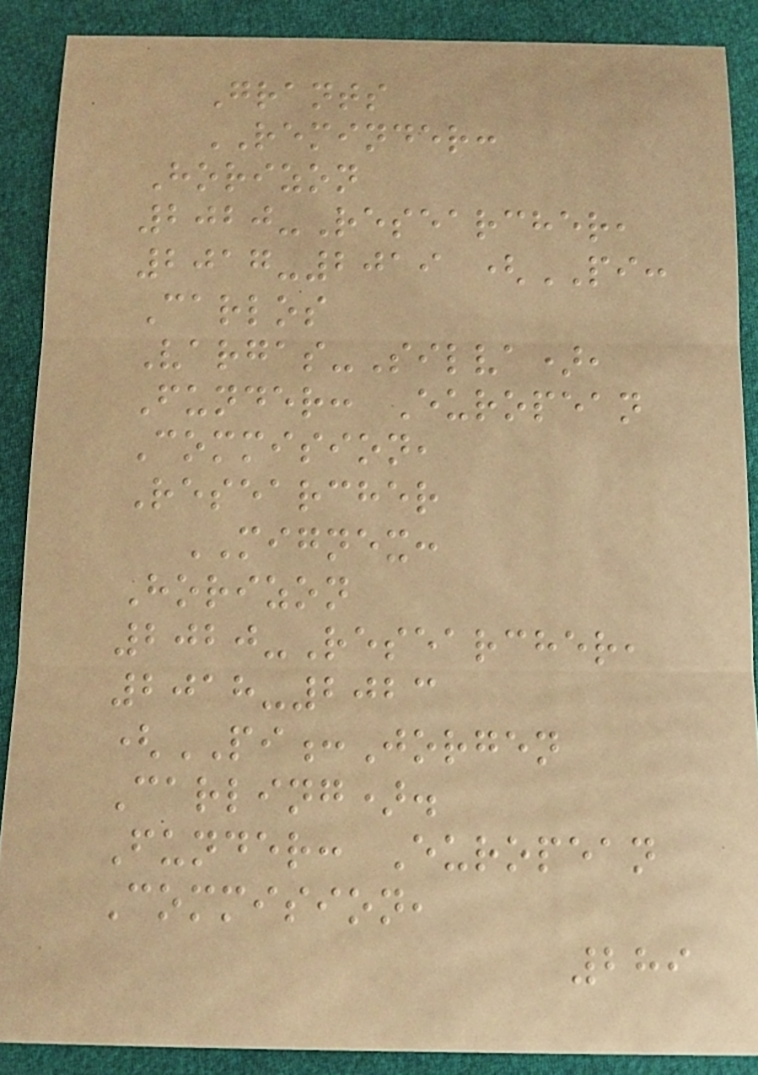Grants
REMINDER:
Horizon
2020-Researcher,
2017-2019 (PI:
Carlos
Vargas-Silva),
Funder: European
Commision,
Researcher
MIGNEX:
Horizon
2020-Researcher,
2018-2023
(PI:Jorgen
Carling).
Funder: European
Commision,
289
